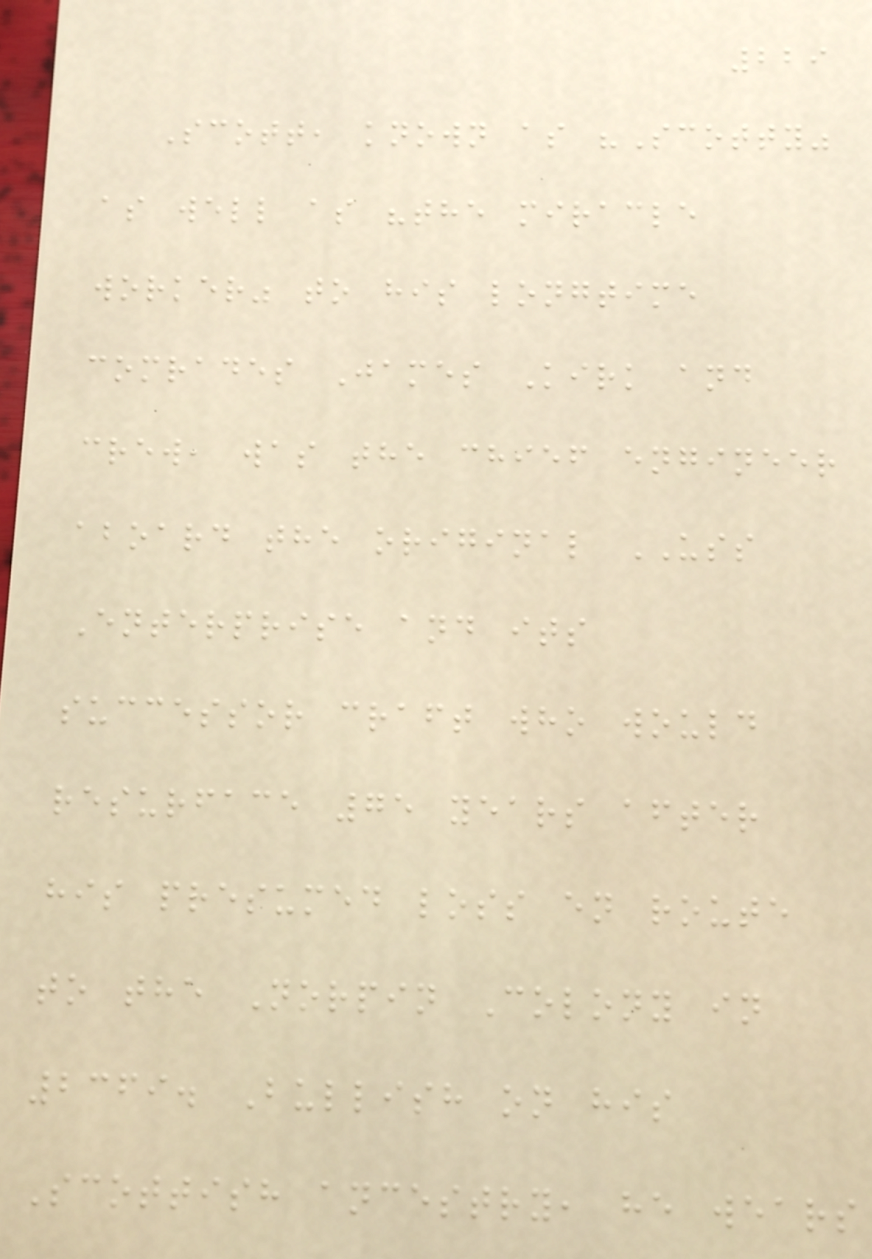229
Scott, known as "Scotty"
as well as "the miracle
worker" to his longtime
comrades James Kirk and
crew, was the chief engineer
aboard the original USS
Enterprise and its
successor craft who would
resurface 75 years after
his presumed loss en route
to the Norpin Colony in
2369. Bullish on his
Scottish ancestry, he wears
